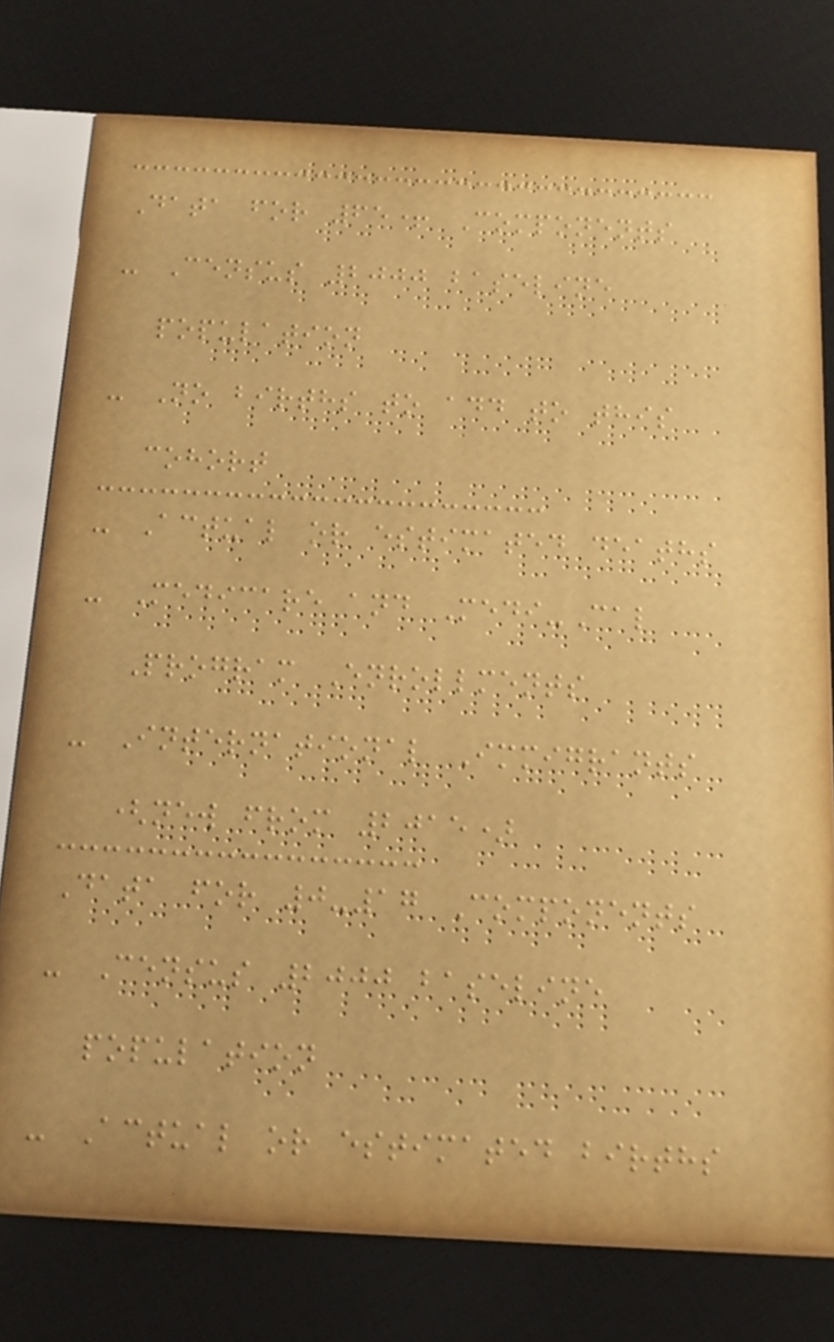Data for 65+ Components
- Census 2000 baseline
population
- No births to add to this
cohort
- Actual or estimated deaths
- Medicare and Medi-Cal
Program Enrollments
- International Immigrants
(new from 2015)
Data for 0-17 Components
- Census 2000 baseline
population
- Actual or estimated births
